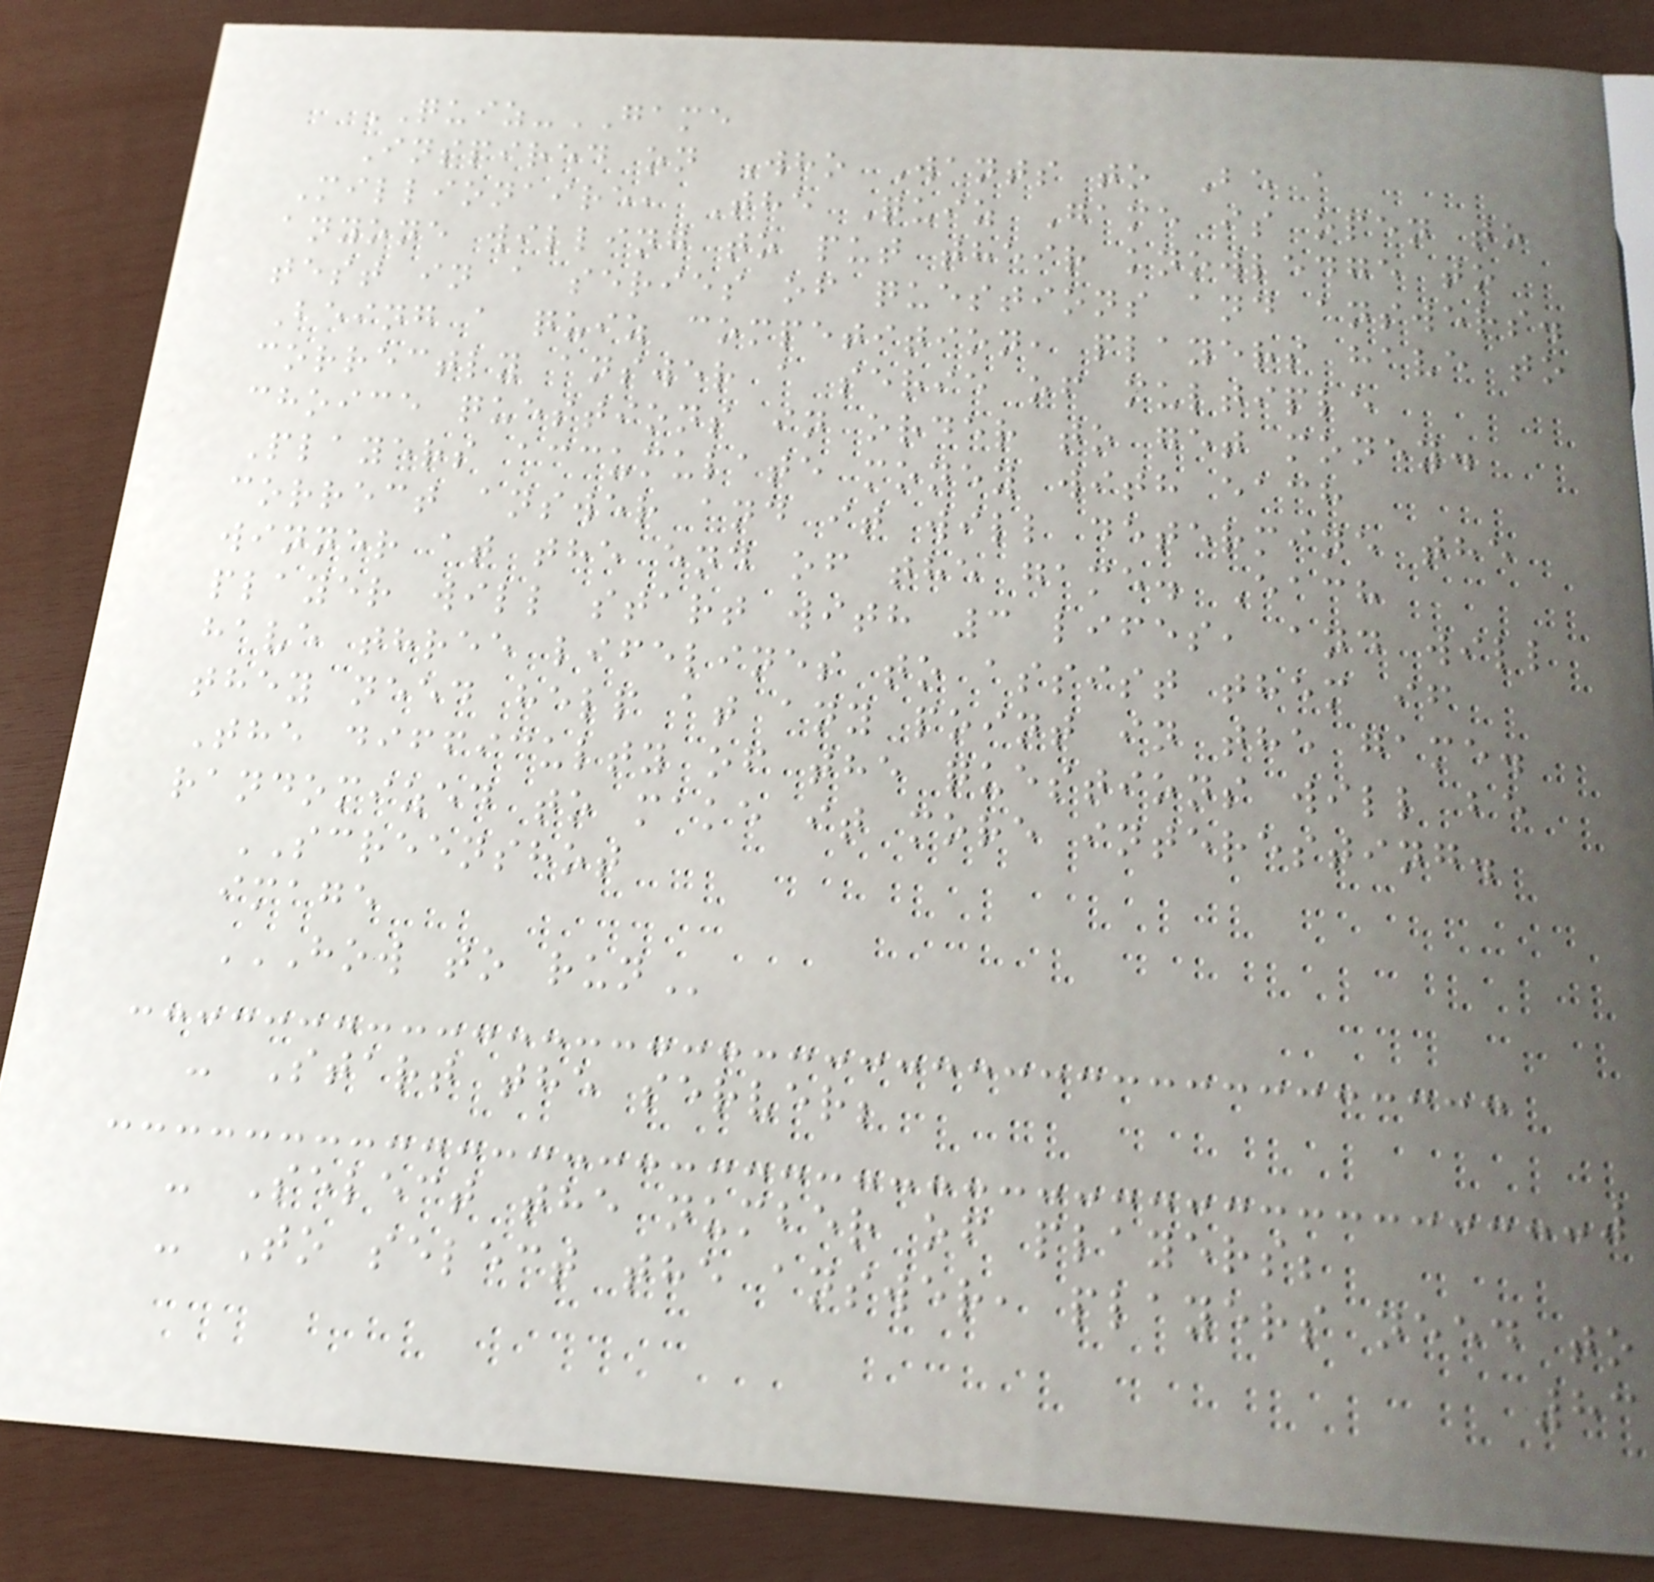QUIZ-GAME
Inspired on Who Wants to Be a
Millionaire, The Quiz Game is open to
anyone willing to put their knowledge to
test in a series of questions and answers.
Being a quiz competition, players have to
correctly answer a serie of multiple
choice questions in order to get money.
Players accumulate money with each
correct answer and it will determine the
winner at the end of the game. Each
player will start with 3 lifes, and will
have three lifelines to assist them if
they need help at any point in the game.
The difficulty of the questions will be
randomized to make it more interesting.
SCREENSHOT
image
HOW TO RUN
- Start the server;
- Select the number of players;
- To select the answer, players need to
83
